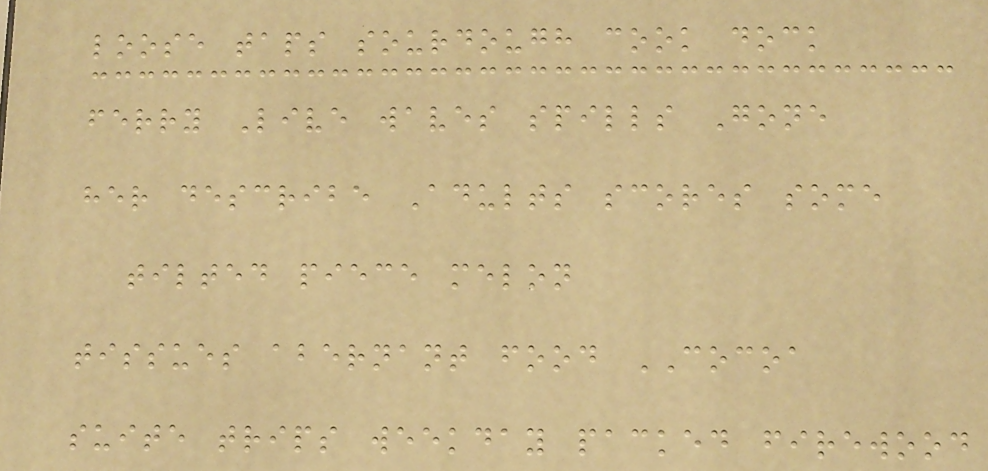loose taps sourdough cook dock
ferry Live waves spills Gone
her describe Adults scores some
tilted piece melon
tissues abernant food COCOA
suite trips weekday packed firewood
